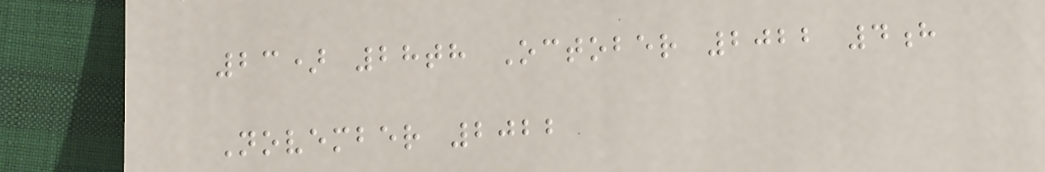23) 28th October 2022 4h
November 2022
